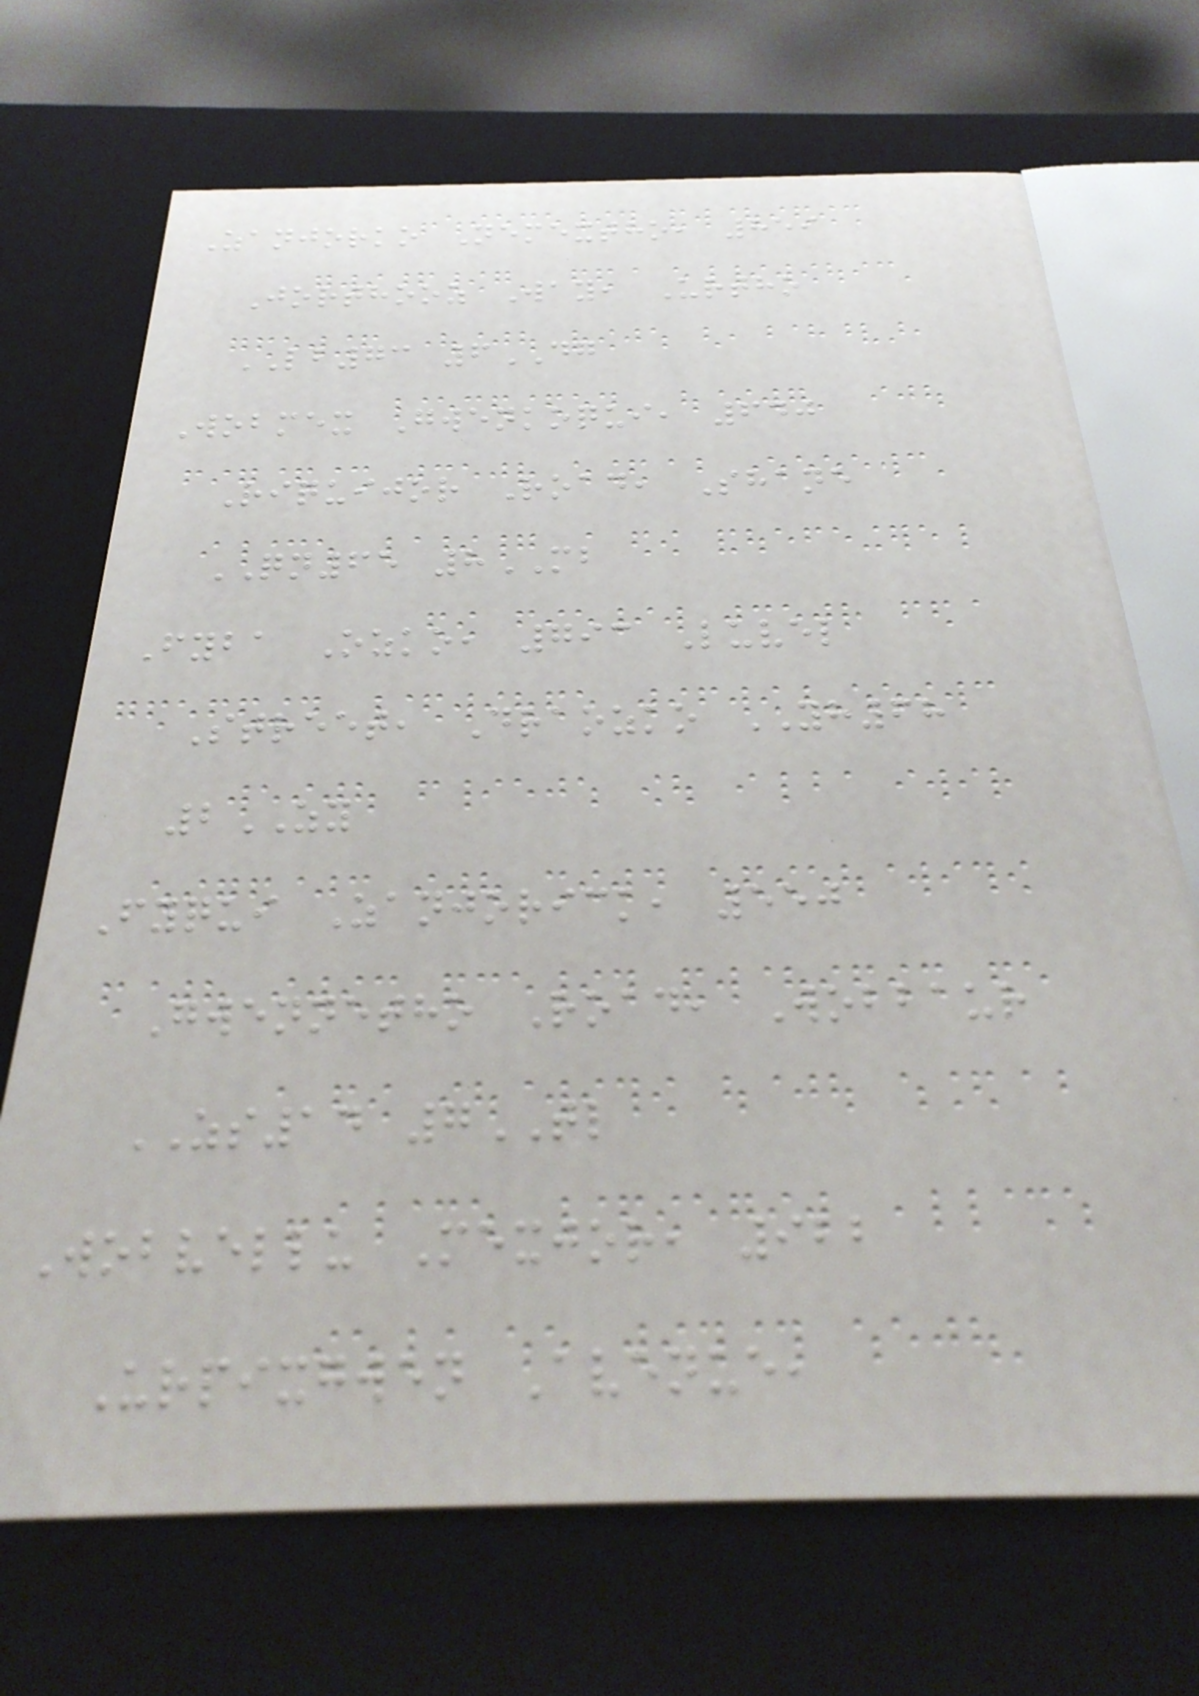Zanjorko Nemextho, 859
Jorthooz Way, Urtho
LB73 6DG
Wobmex Gwenkoqui, 640
Riquijor Road, Shane
QN65 8MB
Fyba Ozko, 793 Luvel
Street, Draozko YH68
2ZY
Fyqui Zanjorick, 550
Gwennetho Road, Wobbaur
ZS14 7TL
Wobvellu Mexjor, 922
Urpixgwen Avenue,
